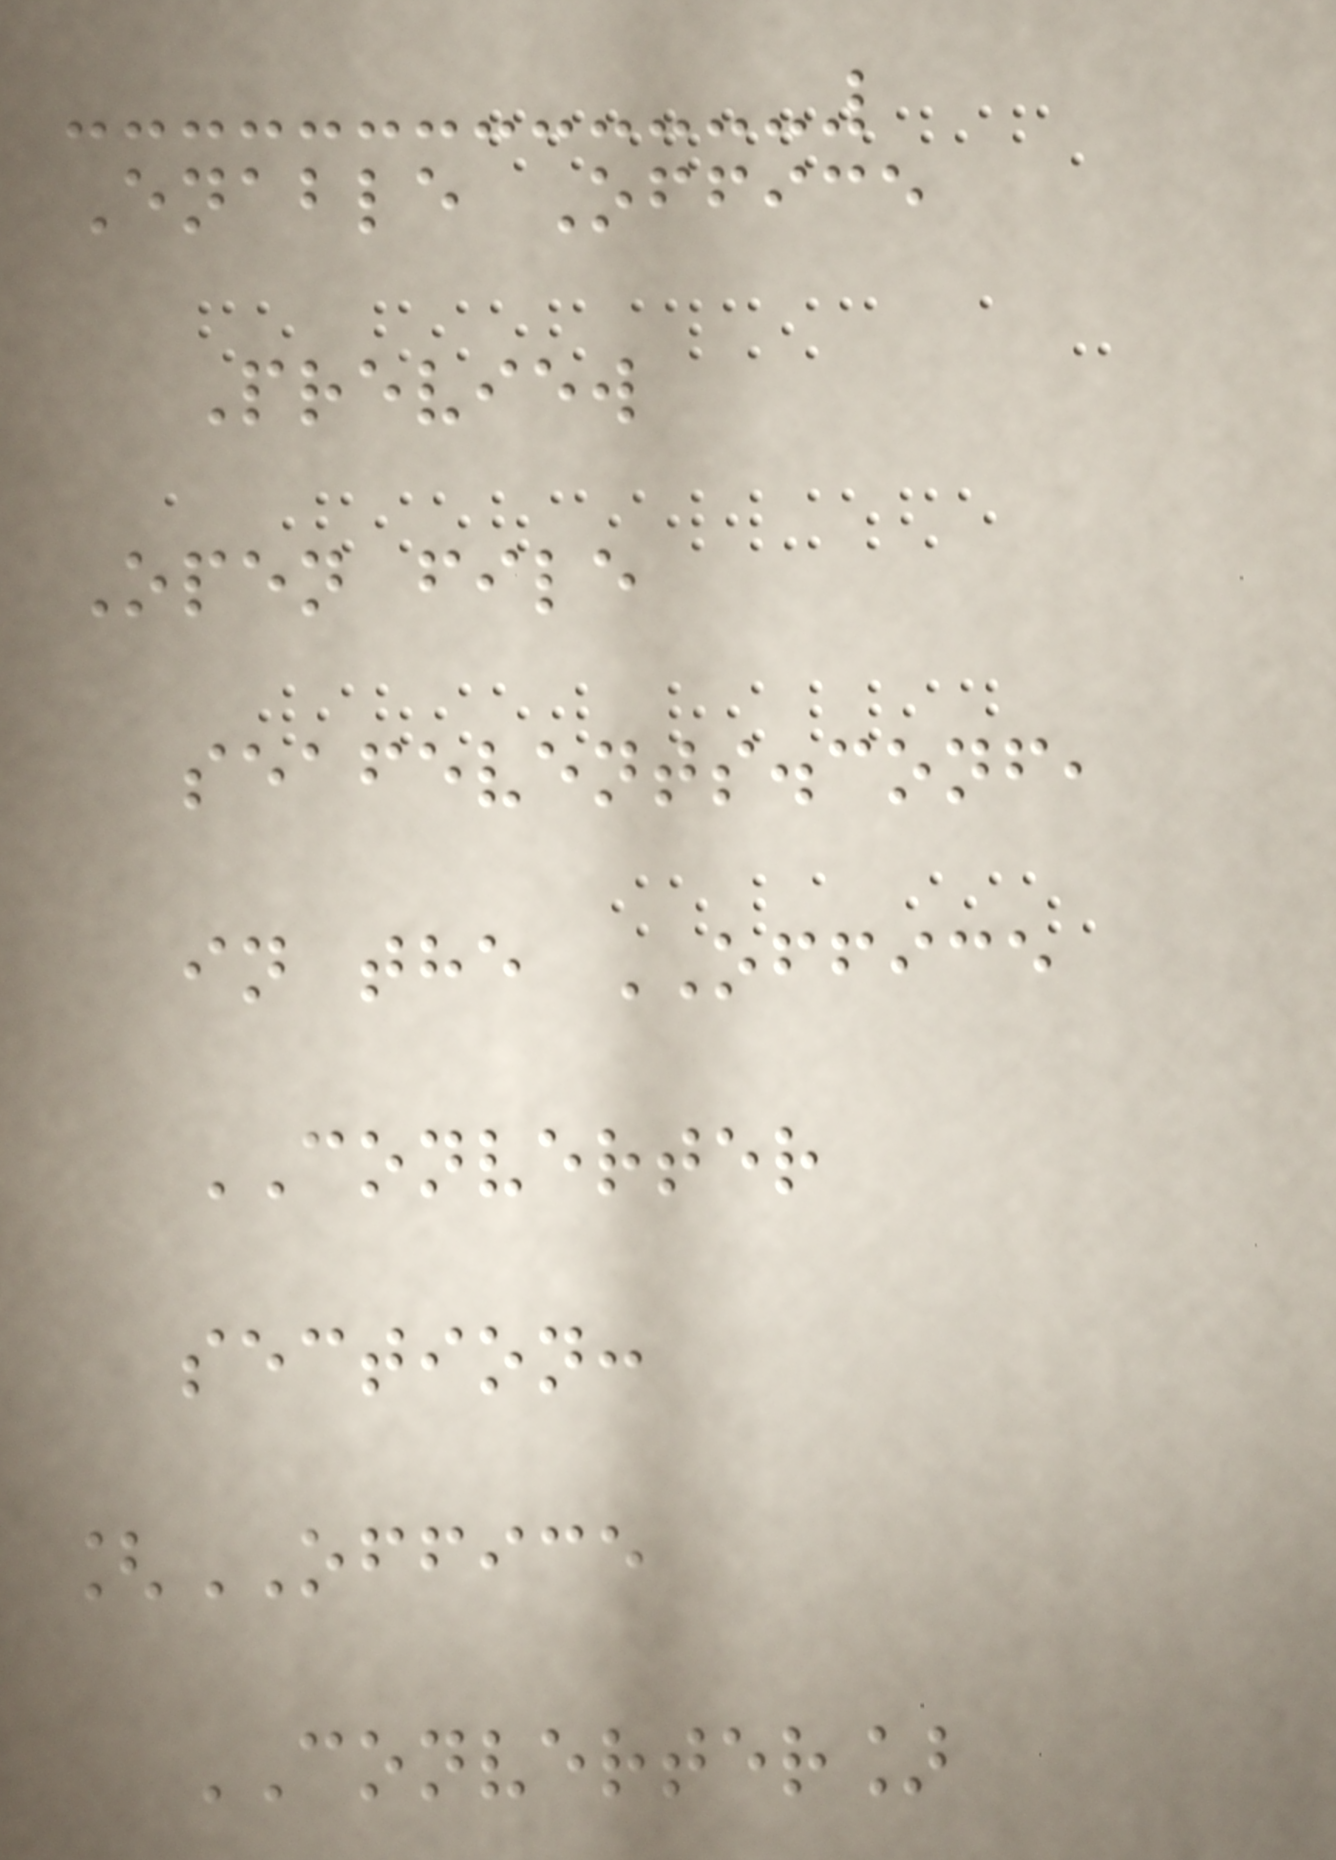Enable Office
Preview
Open file
seafevents.conf,
in the OFFICE
CONVERTER
section:
[OFFICE
CONVERTER]
